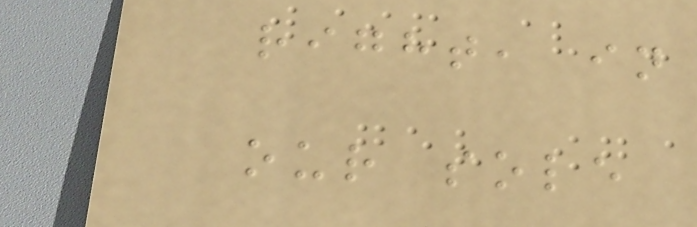right, in
our sole
